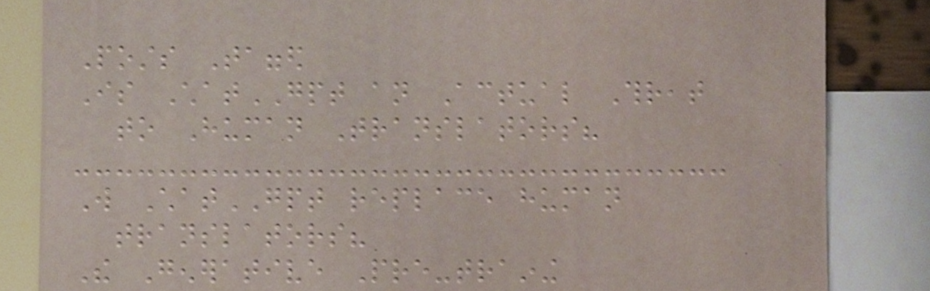Posts Tagged
Is ChatGPT an Actual Threat
to Human Translators?
Will ChatGPT replace human
translators?
The Generative Pre-training
